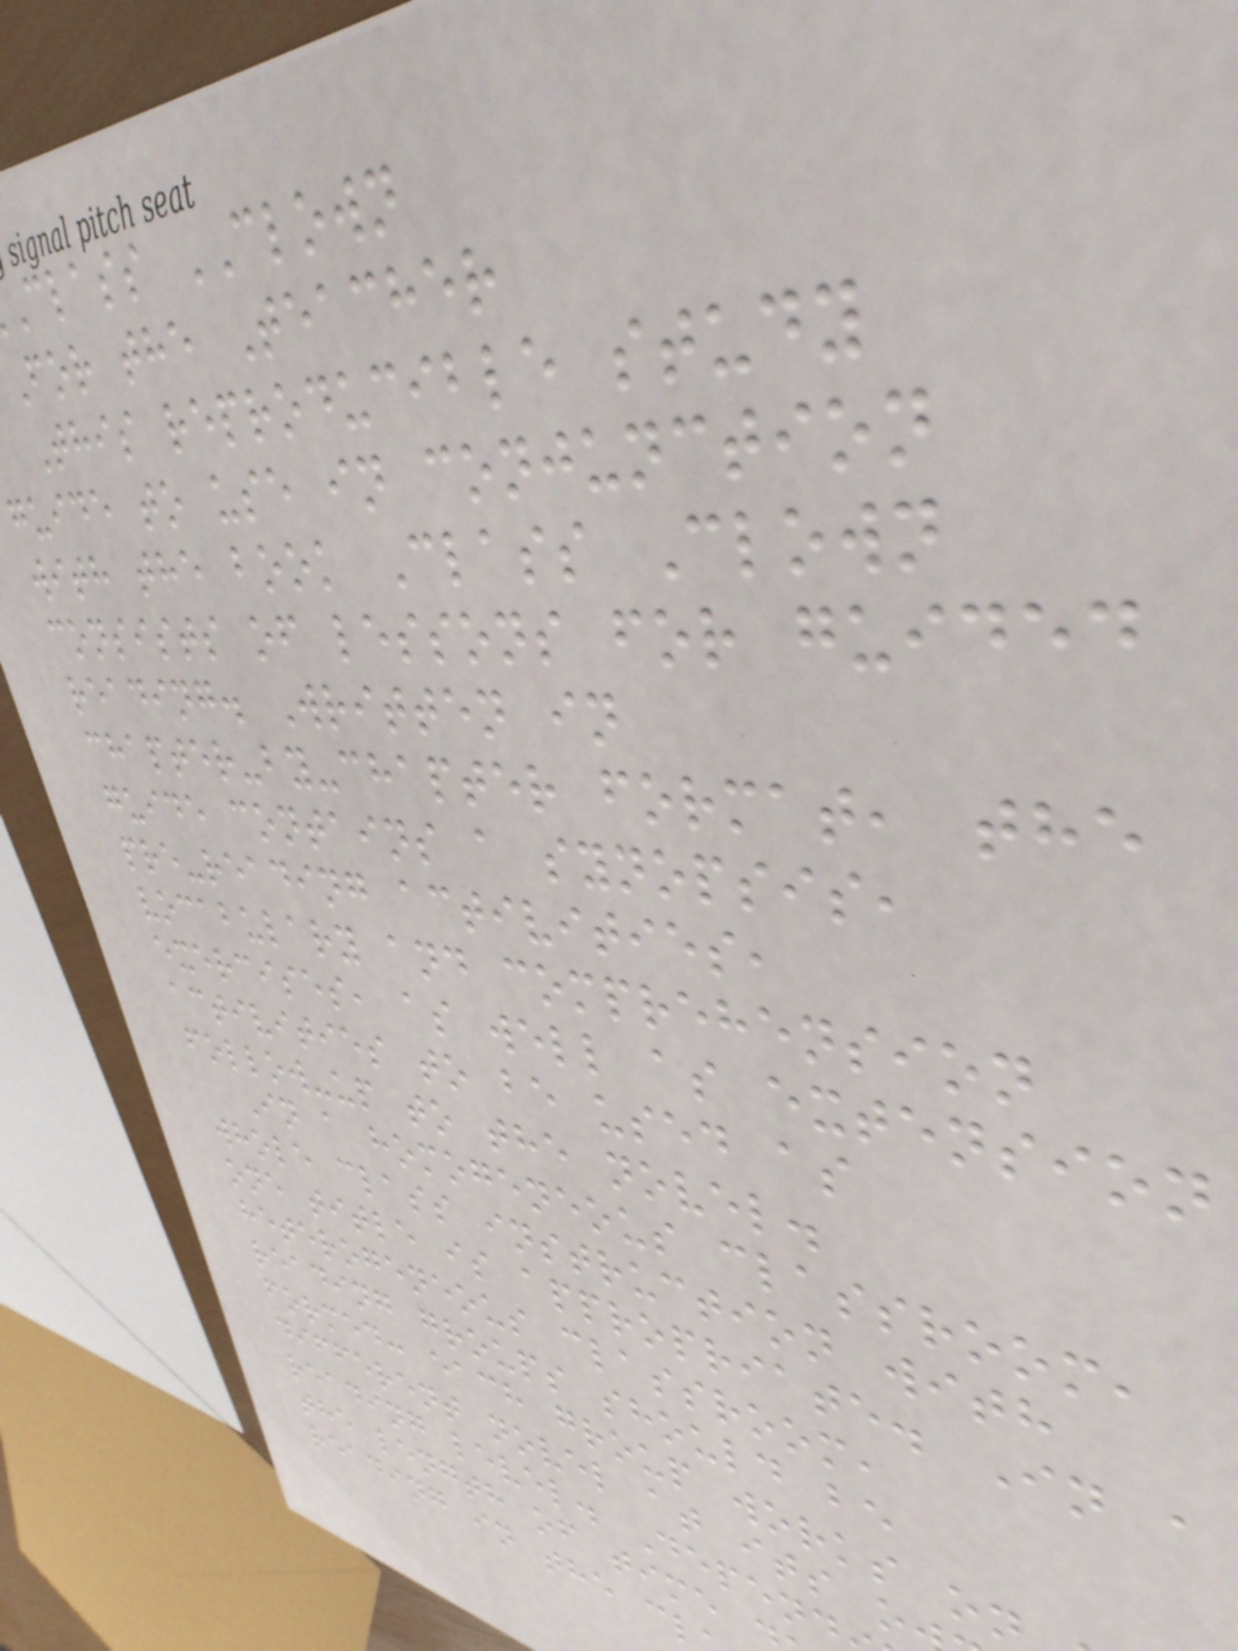class CLOWN
For the Teacher
This reproducible study
guide to use in conjunction
with the book Class Clown
consists of lessons for guided
reading. Written in
chapter-by-chapter format, the
guide contains a synopsis,
pre-reading activities,
vocabulary and comprehension
exercises, as well as extension
activities to be used as
follow-up to the novel.
In a homogeneous classroom,
whole class instruction with
one title is appropriate. In a
heterogeneous classroom,
reading groups should be
formed: each group works on
different novel at its o
reading level. Depend
the length of time
reading in the cl
